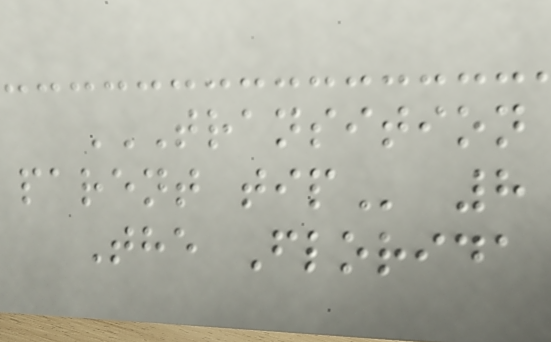TRANSITION
PARENT TIP 8
The Florida
